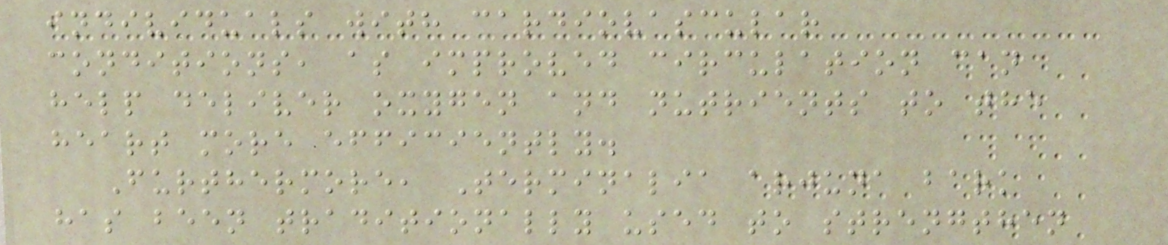individuals with cardiovascular
conditions, as improved circulation can
help deliver oxygen and nutrients to the
heart more efficiently.
Furthermore, Terminalia arjuna bark
has been traditionally used to strengthen
